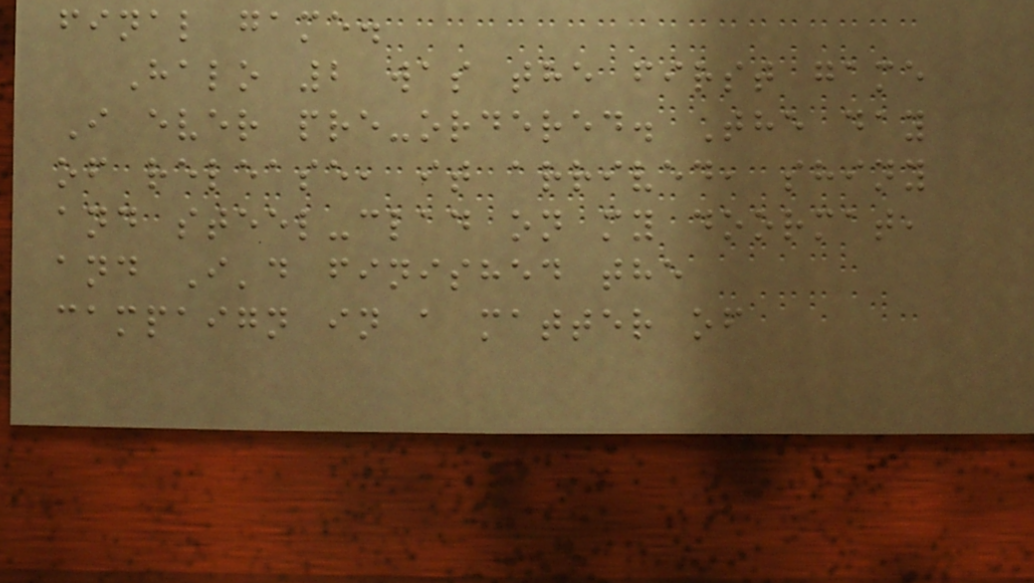final game.
Halo 2 was the first game
I ever pre-ordered. The day
of release, it arrived, shiny
and steel-clad on my doormat,
and I'd finished the
campaign in a matter of
